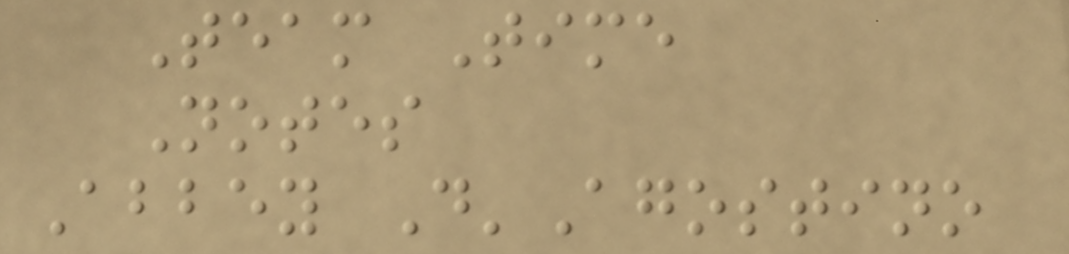Team Time
Notes
Abbey D'Agostino
